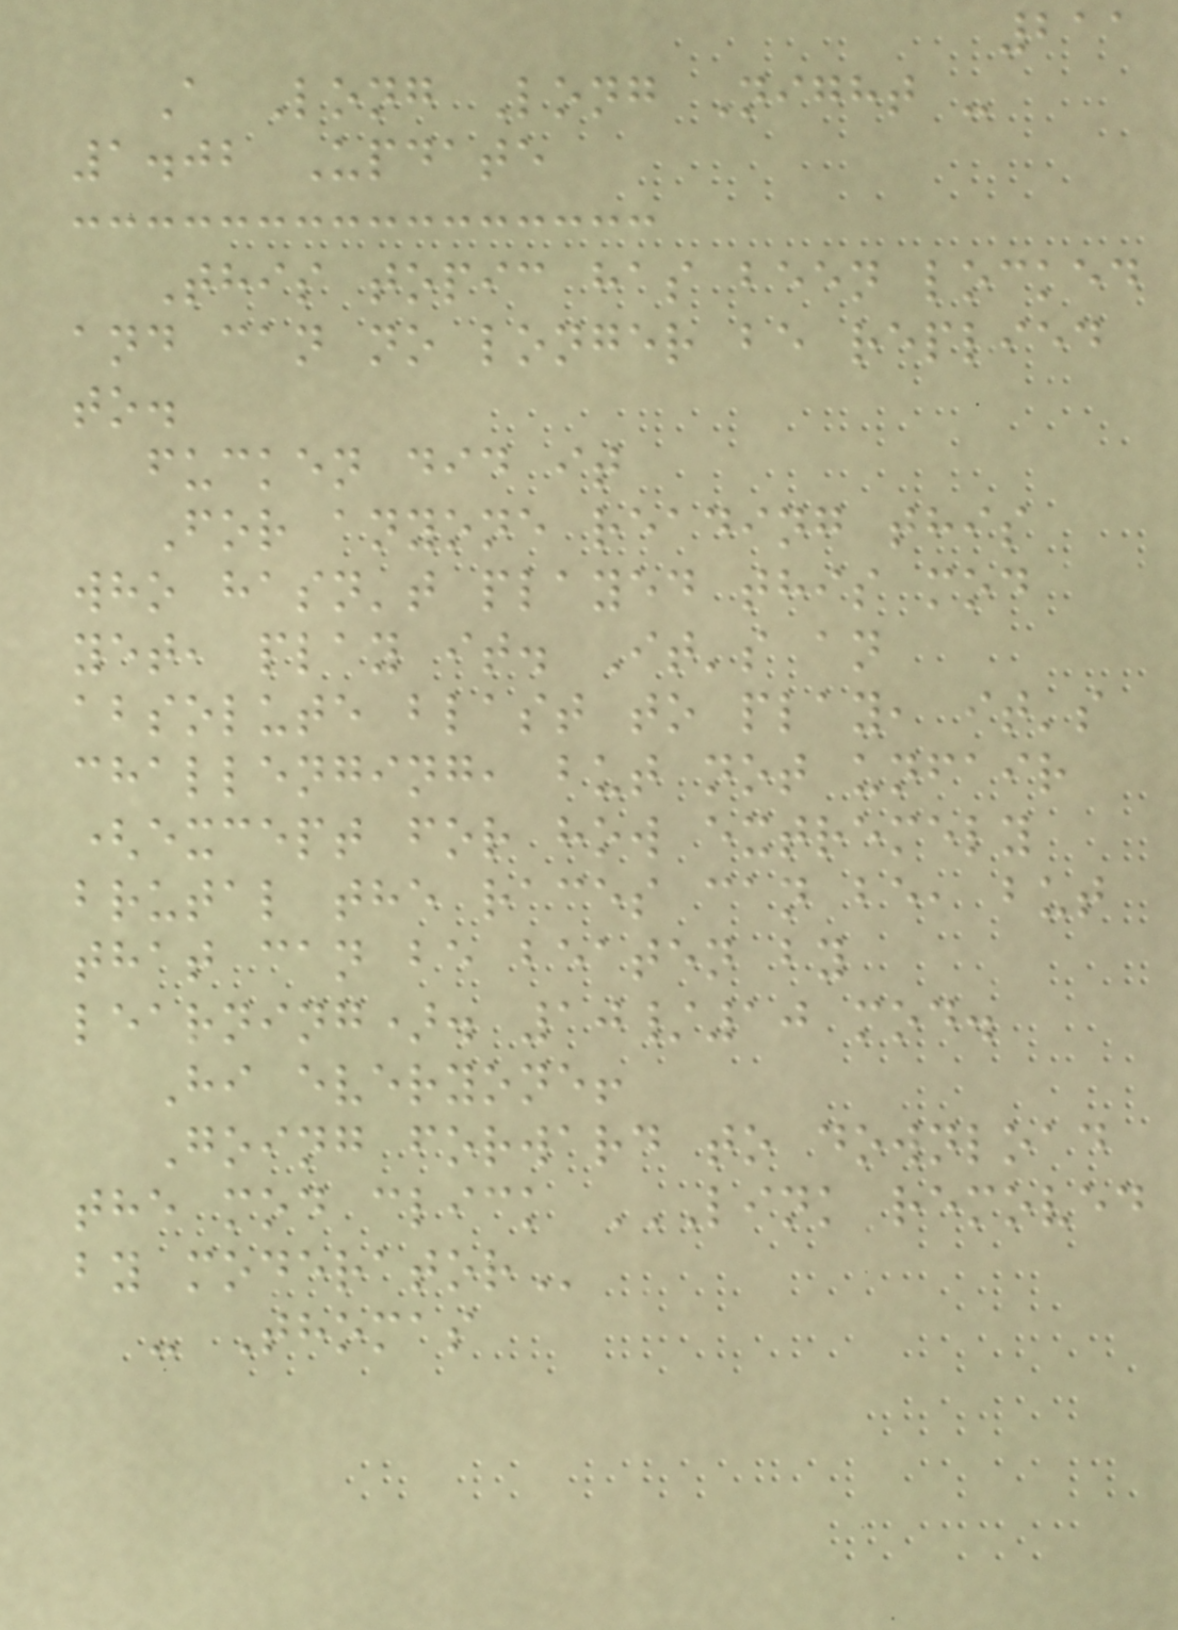211
A Long Long Night -
1.02 Update
This topic has been locked
and can no longer be replied
to.
fucken did it
For anyone reading this
who hasn't played this mod
yet, play it. It's an
absolute blast to play, it's
challenging, but not unfair
(except for how extremely
brutal the races can be, but
that can be beaten by
learning). 10/10 mod.
Hi everyone!
Going forward to download
the mod click LINK REMOVED
BY MODERATOR
- Thomas
